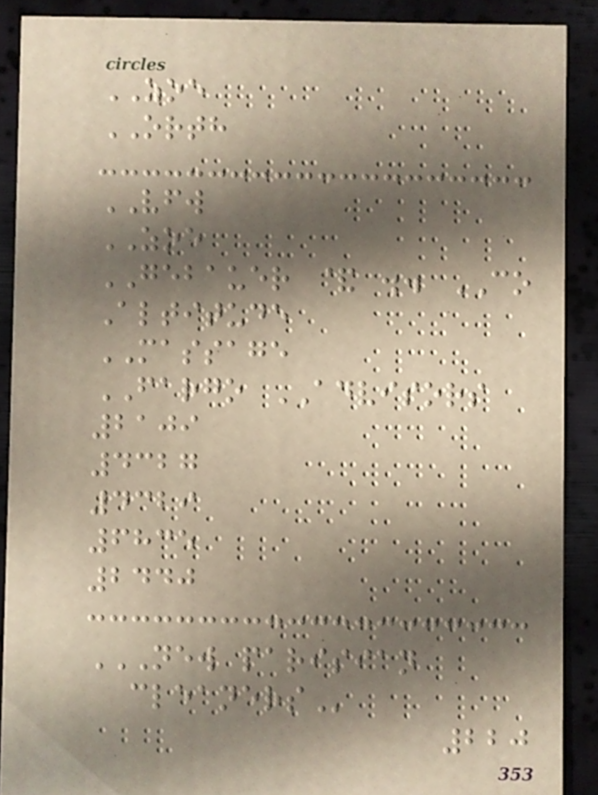ZOE
ORTH
VFW
ZOE
GEBAUER & .. CO
Altitude
MASSAGE
FARGO ADVISORS
2109
4327
4329
6835
2440
NEW PARISIAN
CLEANERS
220
